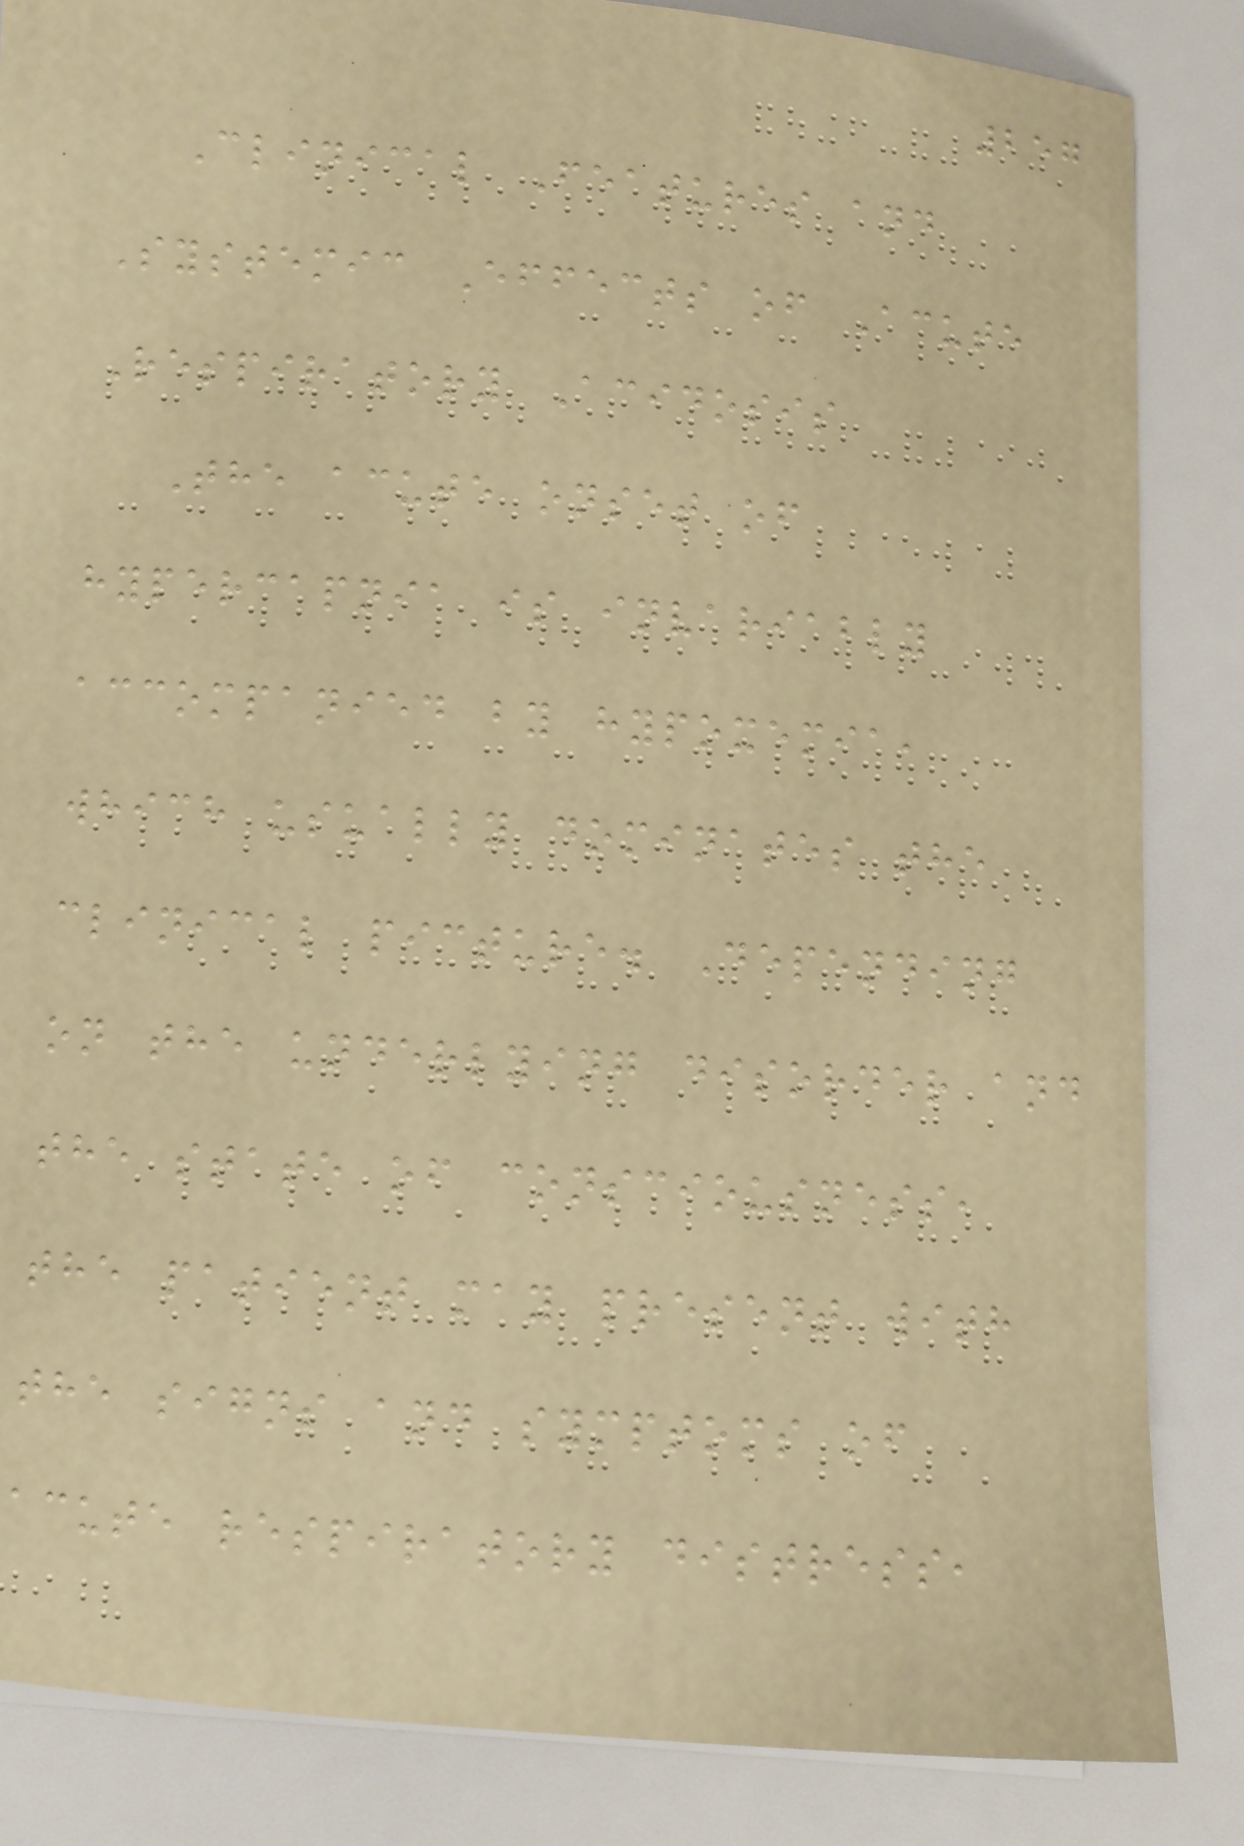257
Clinical Features and
Systemic Effects of Acute
Respiratory Acidosis
The acute onset of
hypercapnia is invariably
accompanied by hypoxemia,
which usually dominates the
clinical picture. Depending
on the underlying disorder and
the state of consciousness,
the patient may present with
the signs and symptoms of
acute respiratory distress,
